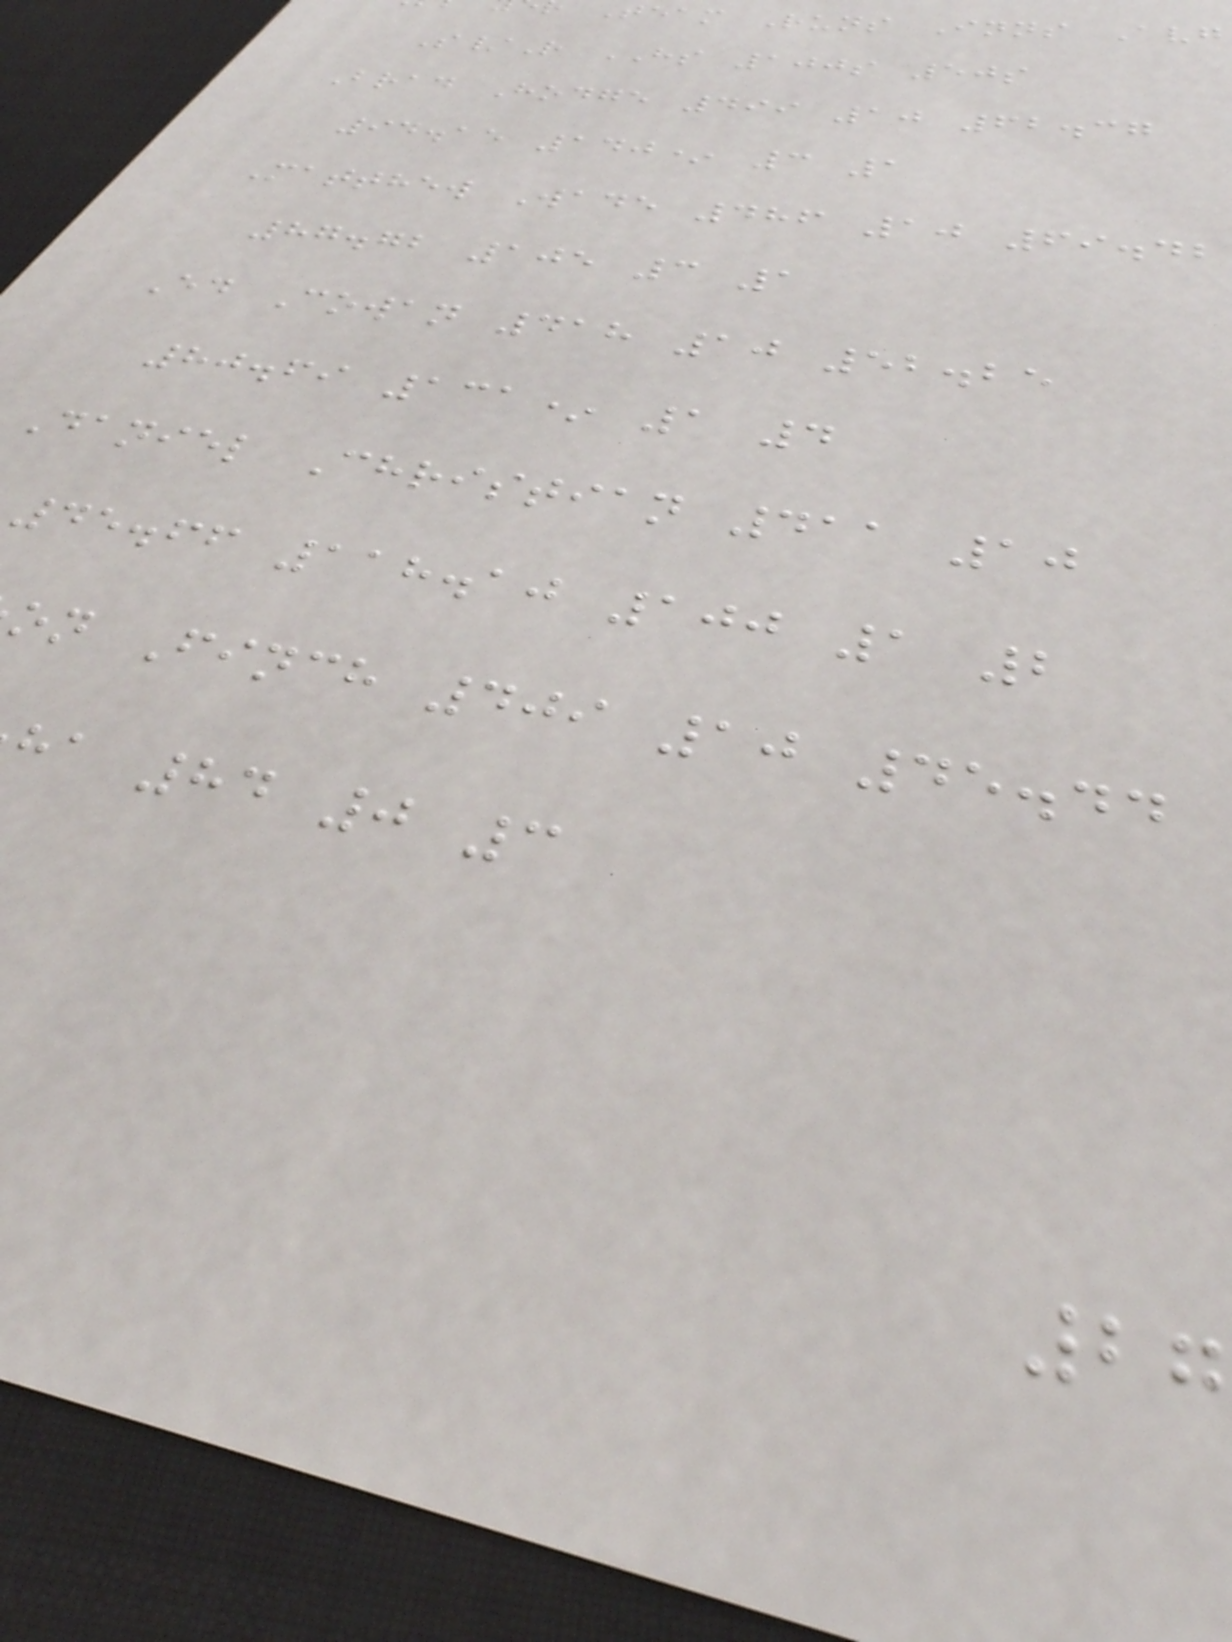Team Runs Inns Avg
S/R HS 100s 50s
Brad Hodge 499 10 62.37
94.15 140* 3 1
Matthew Wade 486 10 69.42
87.72 105 3 1
Ed Cowan 418 10 52.25
80.69 131* 1 4
Daniel Christian 411 10
45.66 118.10 100 1 2
on Finch 409 10 45.44
ha 84 0 3
